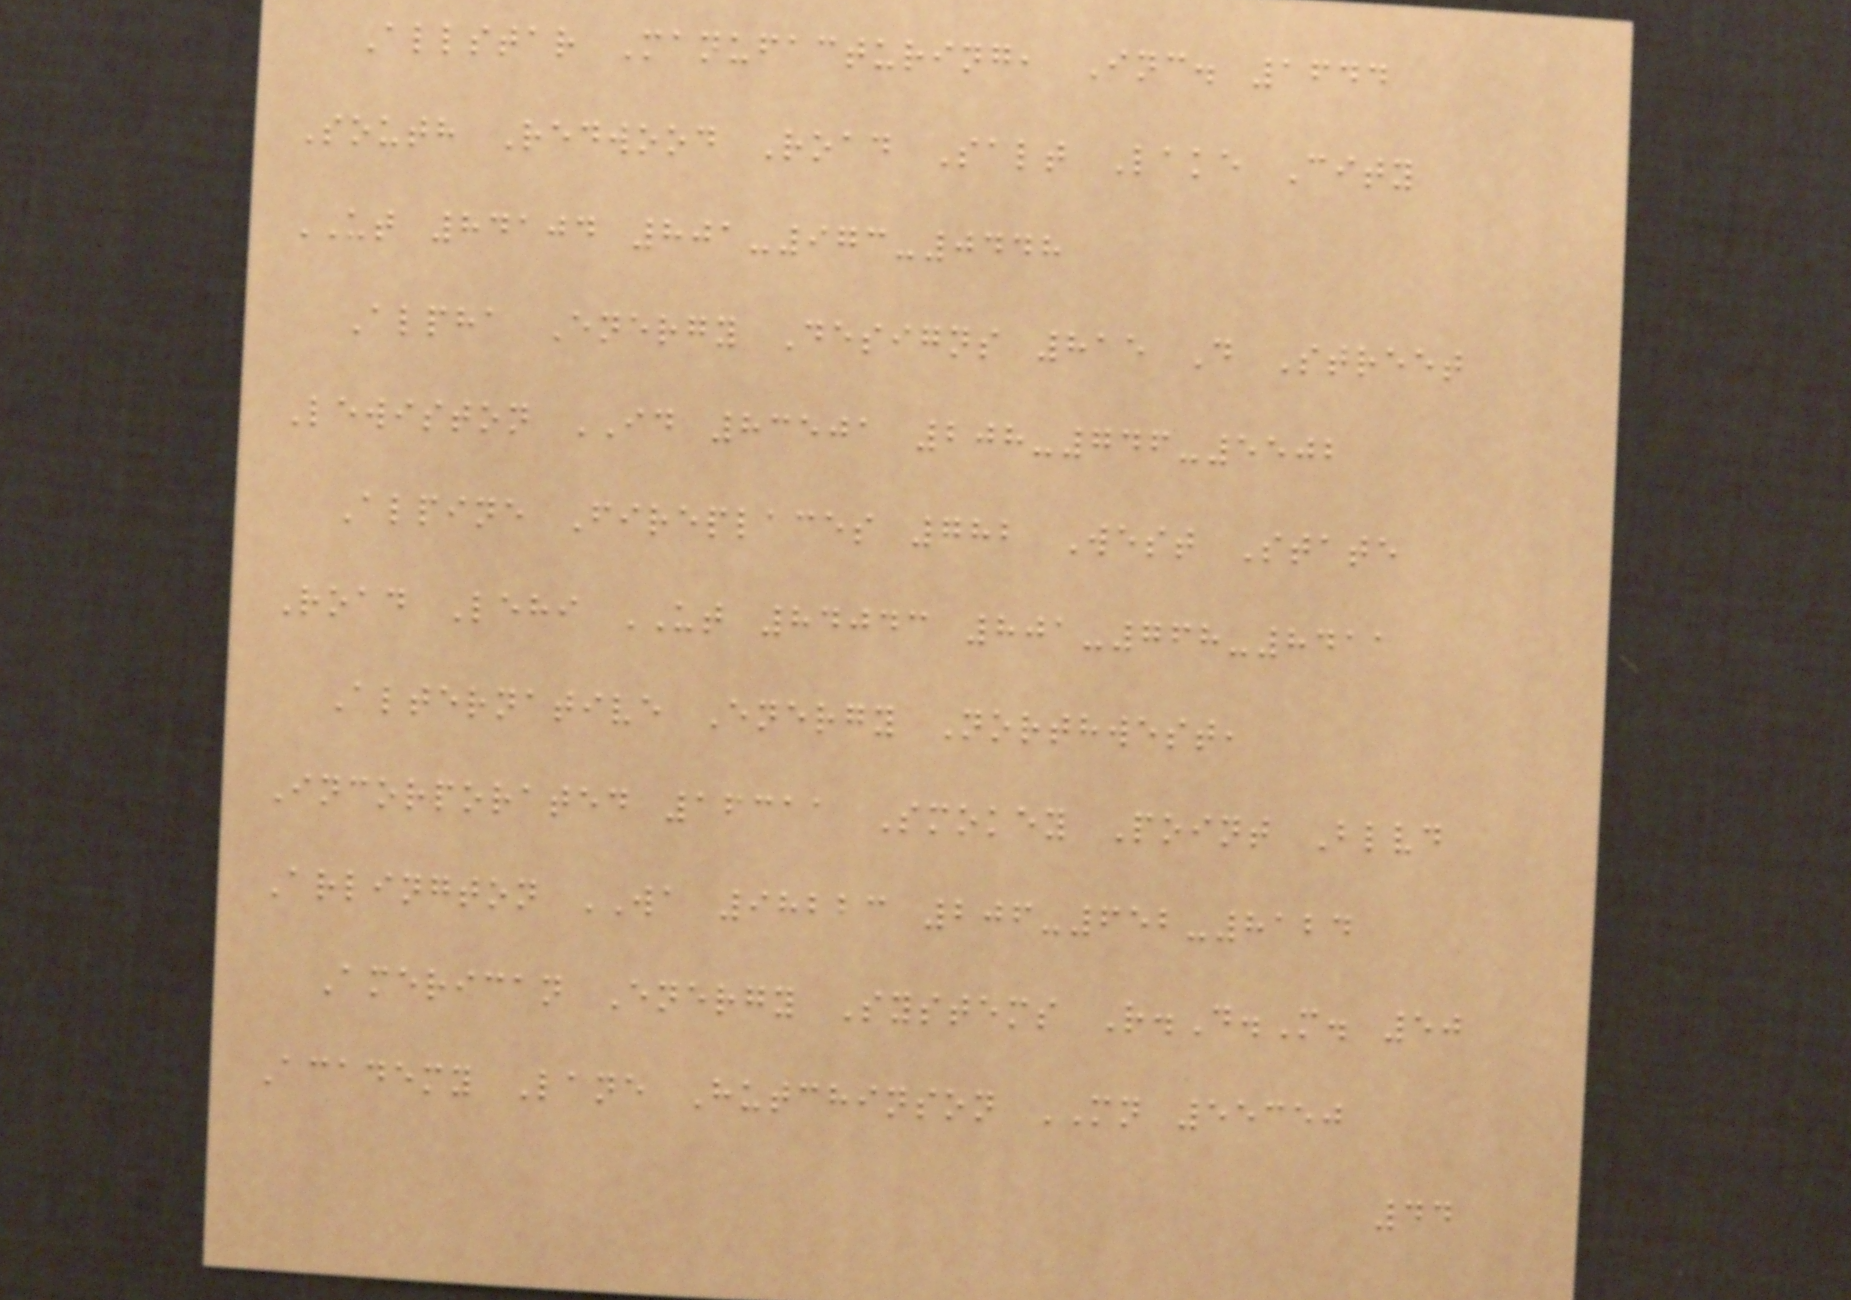Allstar Manufacturing, Inc. 1644
South Redwood Road Salt Lake City
UT 84104 801-973-0448
Alpha Energy Designs 815 D Street
Lewiston ID 83501 208-746-5502
Alpine Fireplaces 782 West State
Road Lehi UT 84043 801-768-8411
Alternative Energy Northwest,
Incorporated 16311 Smokey Point Blvd
Arlington WA 98223 206-652-8124
American Energy Systems R.D.M. 50
Academy Lane Hutchinson MN 55350
44
